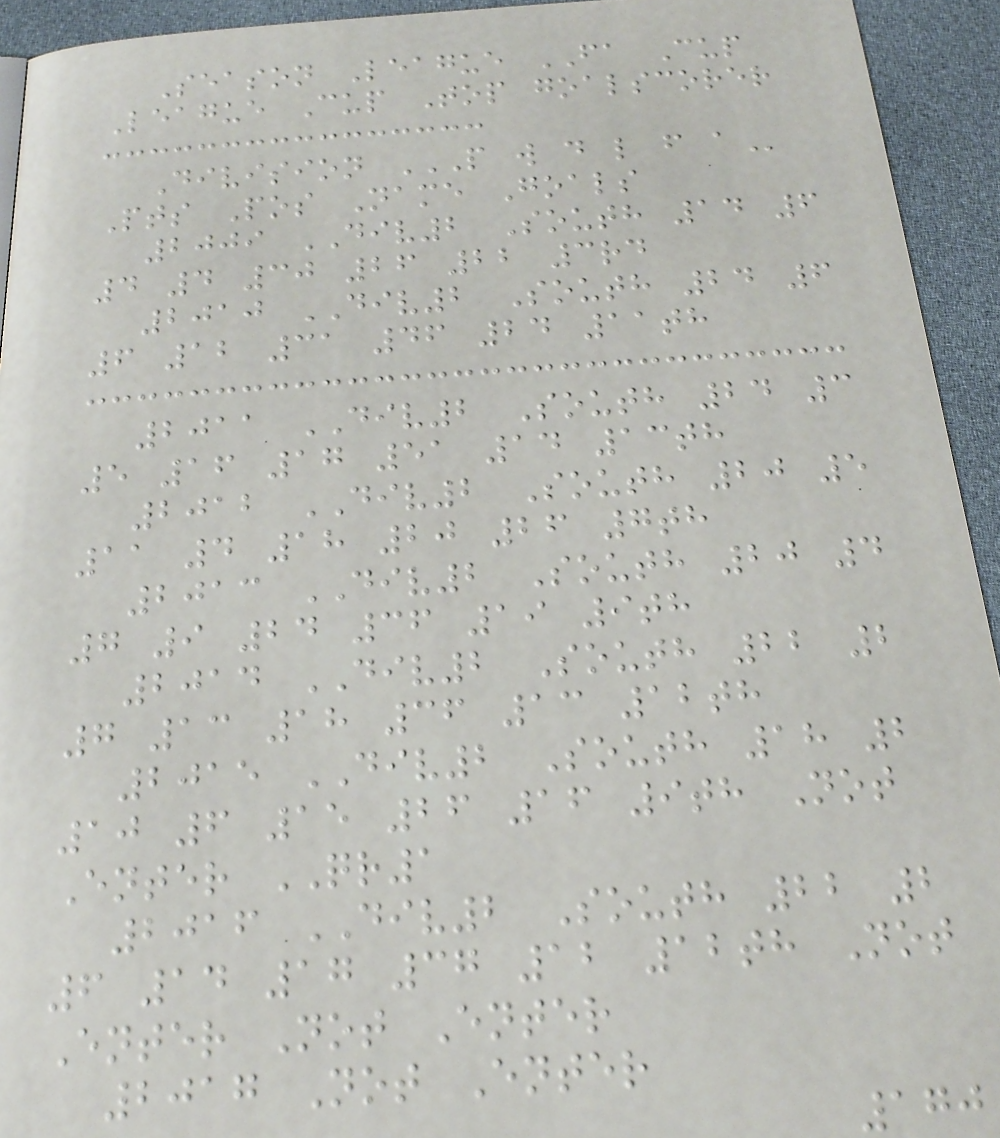Season League FA Cup
League Cup Top goalscorer
Division P W D L F A
Pts Pos Name Goals
2009 DIV2 South 14 6
4 4 30 26 22 3rd
2010 DIV2 South 24 6
6 12 31 46 24 11th
2011 DIV2 South 24 3
5 16 17 51 14 13th
2012 DIV2 South 20 5
11 4 18 20 26 7th
2013 DIV2 South 20 4
7 9 24 36 19 9th
2014 DIV2 South 22 2
7 13 18 36 13 12th
2015 DIV2 South 18 2
10 6 15 26 16 9th Not
Enter QR1
2016 DIV2 South 22 2
6 14 17 37 12 12th Not
Enter Not Enter
2017 Not Enter
170
